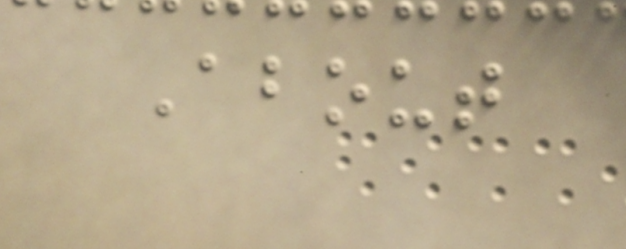About
